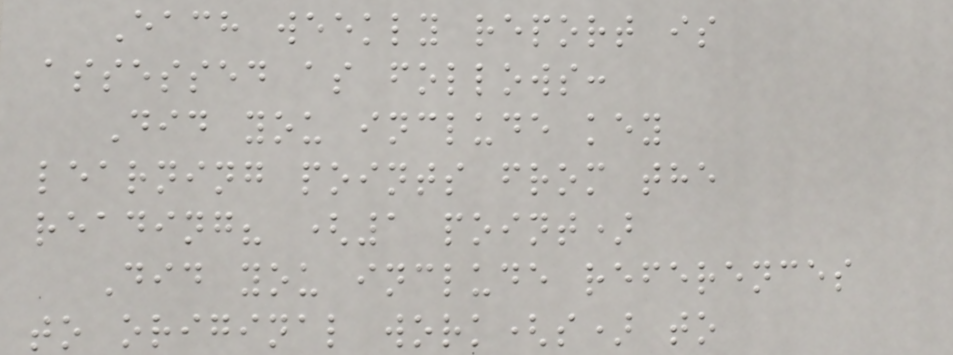Each weekly report is
assessed as follows:
Did you include key
learning points from the
reading? (1 point)
Did you include references
to original work(s) to
